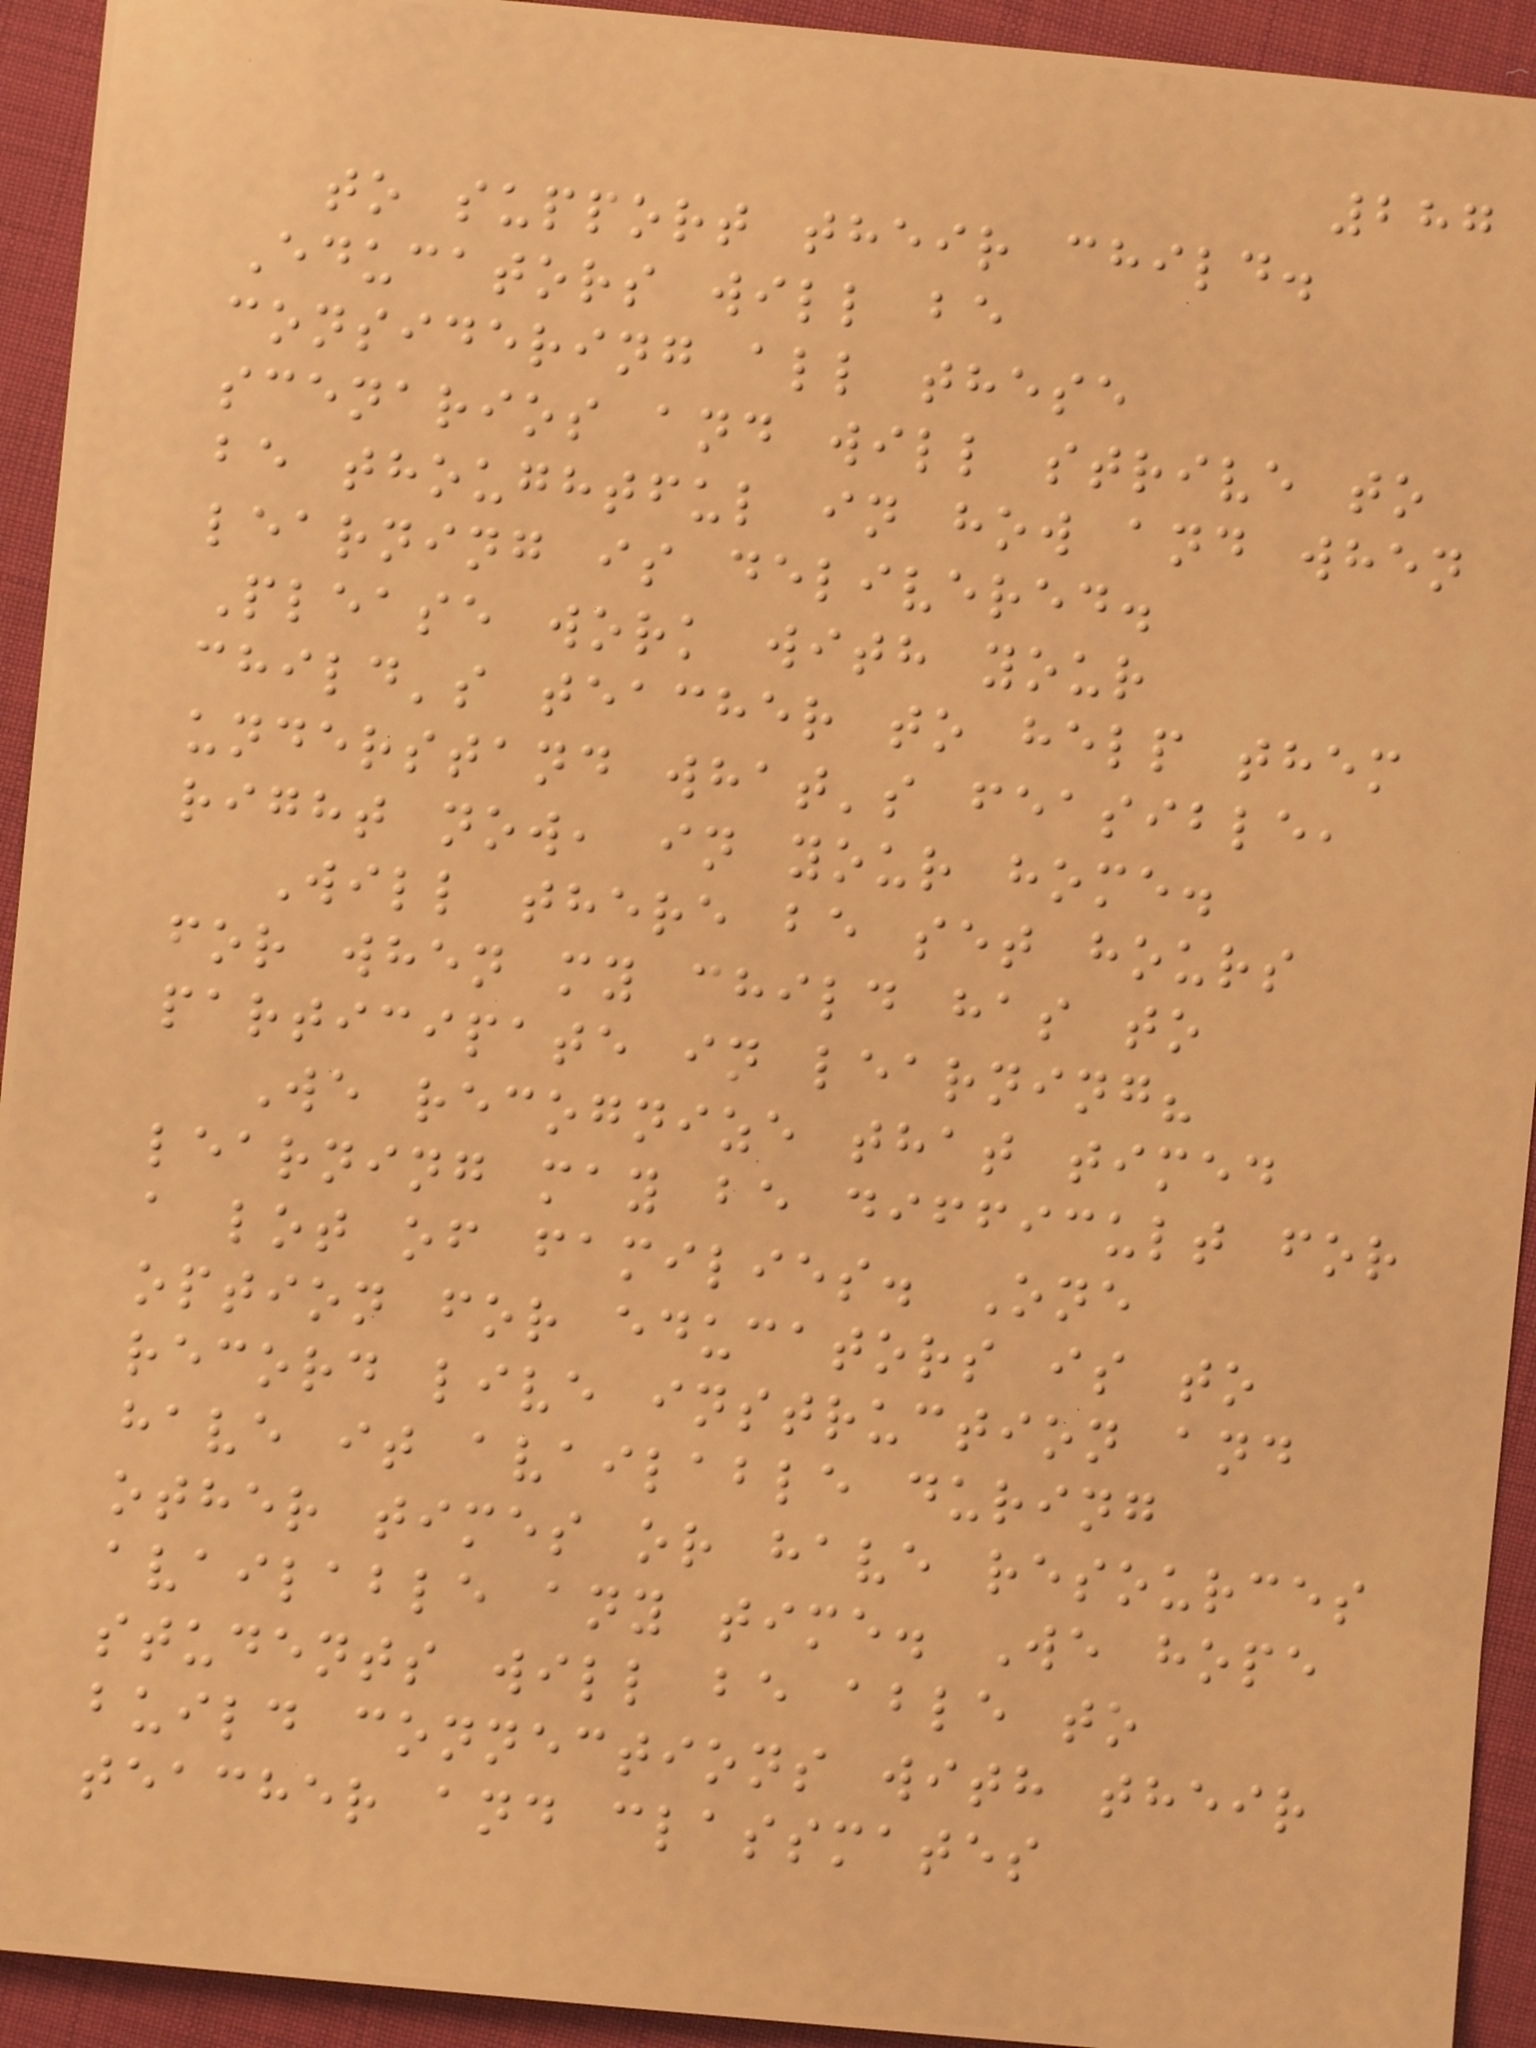287
to support their child.
Educators will be
considering all these
scenarios and will strive to
be thoughtful in how and when
learning is delivered.
Please work with your
child's teacher to help them
understand what's feasible,
right now, in your home.
Will there be set hours
for when my child has to
participate in learning?
We recognize that timed
learning may be difficult for
a lot of families. One
option for educators is to
record live instruction and
have it available during
other times or have resources
available any time. We hope
students will be able to
build connections with their
teacher and classmates
